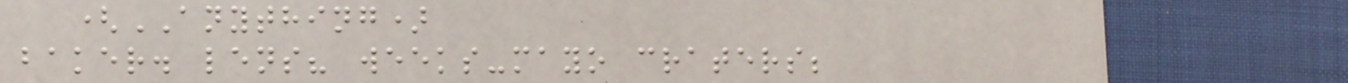(ANYTHING)
baker. lens? weeks-mayo craters;
